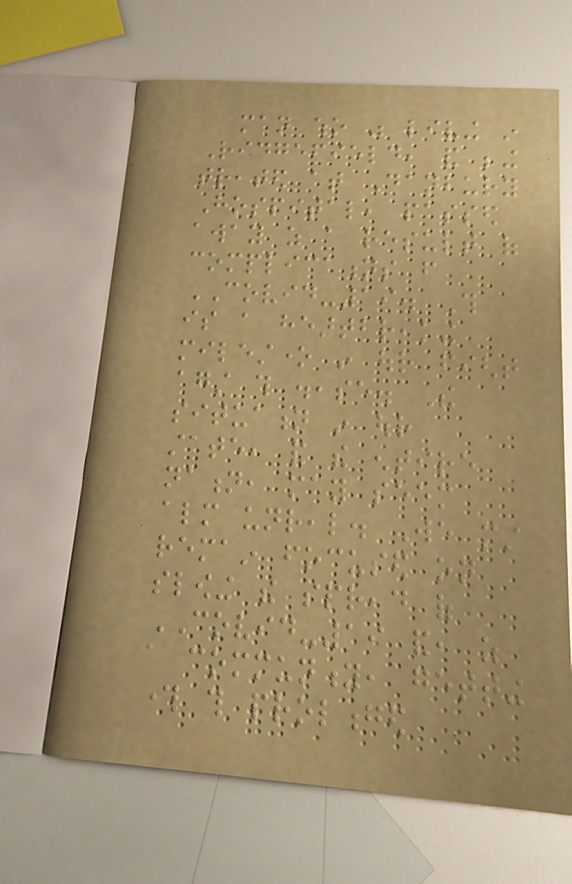man who was living in
Ridgefield, and being
treated at Danbury
Hospital, passed
away as a result of
complications from
COVID-19. This
is a heartbreaking
milestone in our fight
against this disease. The
situation in our
state, and the entire
nation, may seem
almost unreal. We must
remain focused on
slowing the spread of
COVID-19 and, as
a community, getting
through this prolonged
